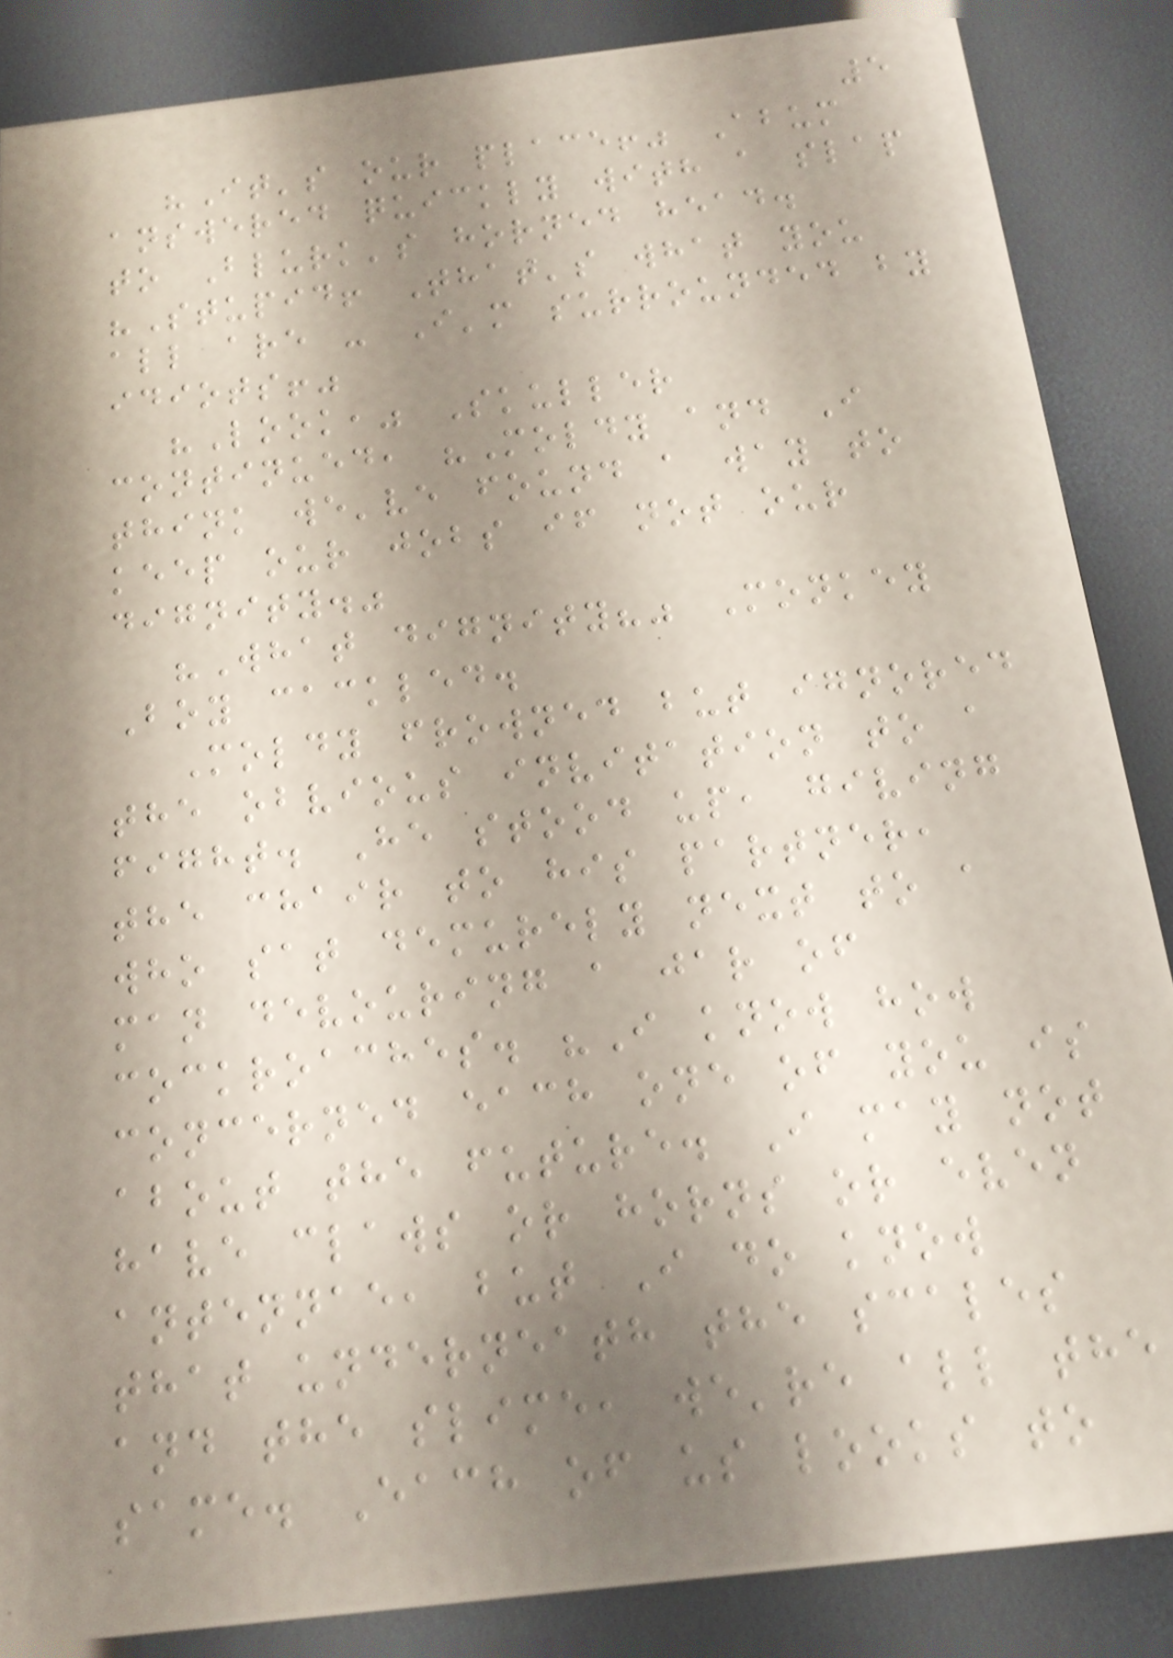5
"It's our place!" Abum
answered quickly with a slap
to Blurk's horned head.
"Stupid! That's what you
all are - I'm surrounded by
idiots!"
"Look," Skuller
continued, "Moldy and I
think we've found a way to
keep our jobs if not our
dignity."
"What dignity?" Monkey
Boy cackled.
Moldy frowned but ignored
the obvious invitation to a
fight. He stood up, giving
the chair to his partner,
who sat demurely next to a
man devouring a jar of
cockroaches. "I know how
concerned each one of you is
about the future. I may not
have claws or horns or even
antennae, but I do know
that underneath the scales
and the slime, we're all the
same. Each of us looks to
